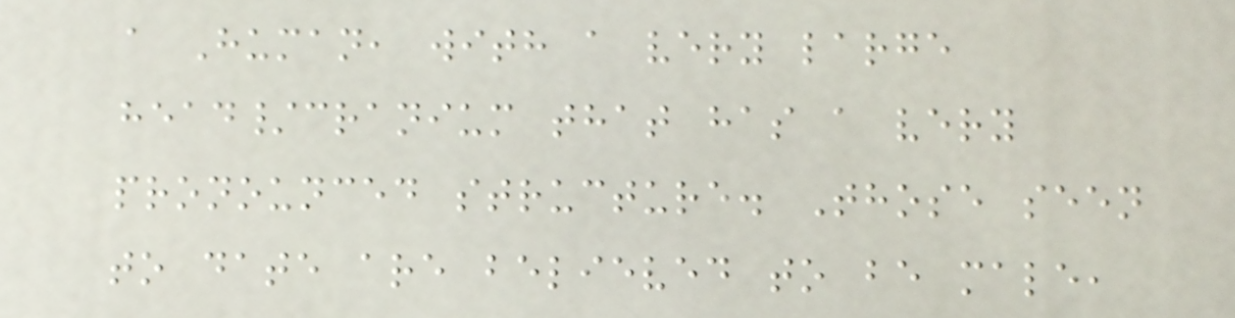a Human, with a very large
head/cranium that has a very
pronounced structure. Those seen
to date are believed to be male,
